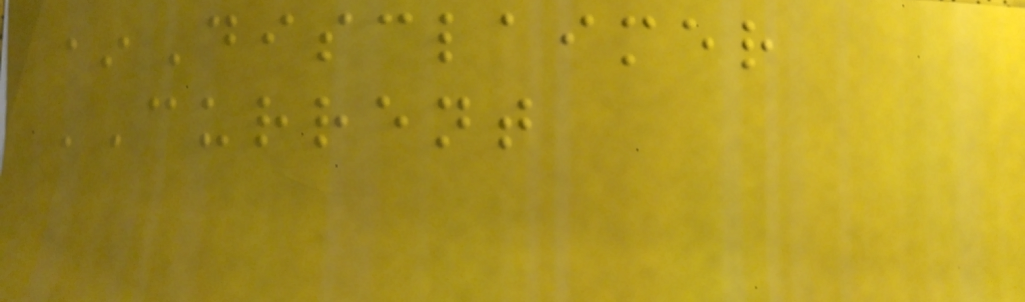*Disclaimer
CURRENT
